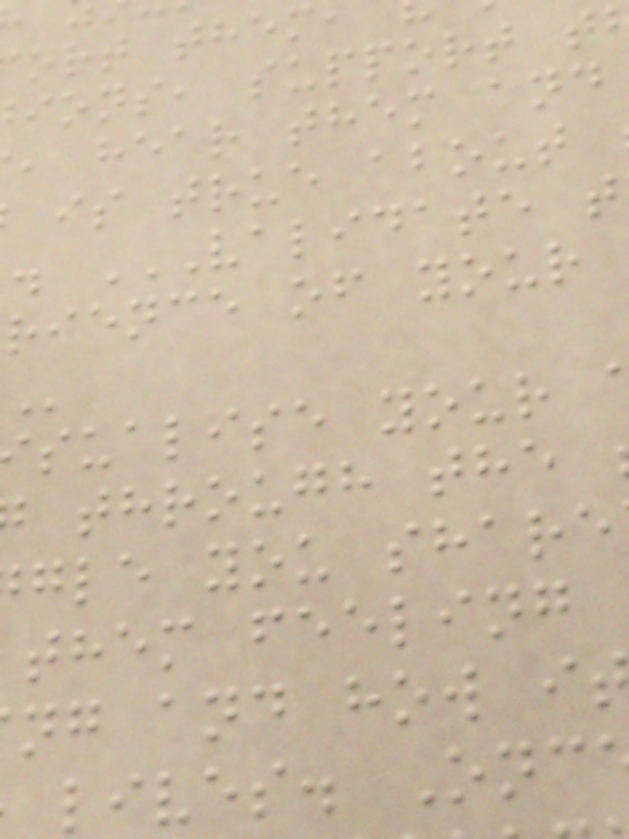ort them
ions, support t
, hear them and
is true about
rience of your
sualise your
through the
gle you share
them feeling
ng and how i
lives. Onc
